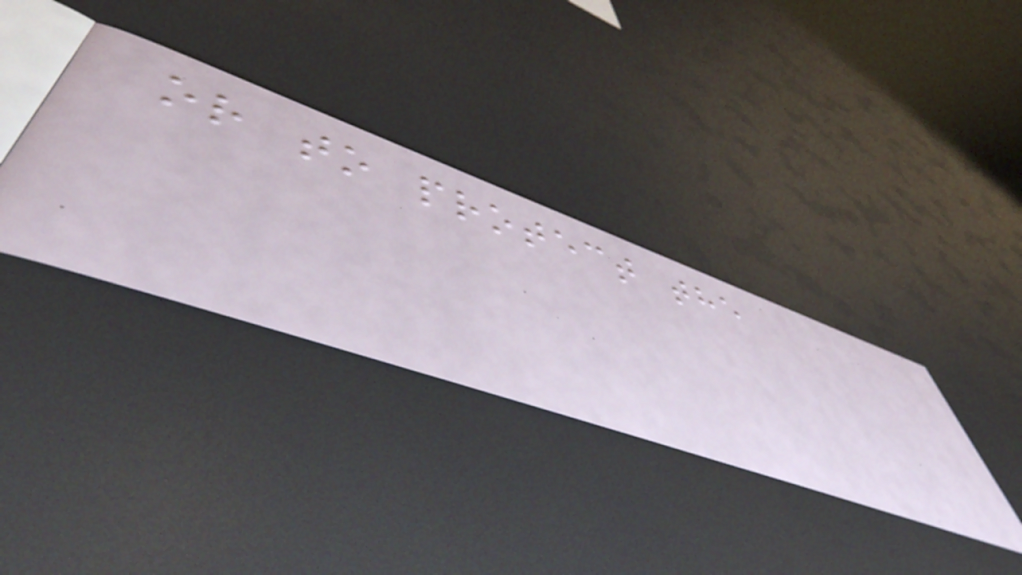or to protect the
